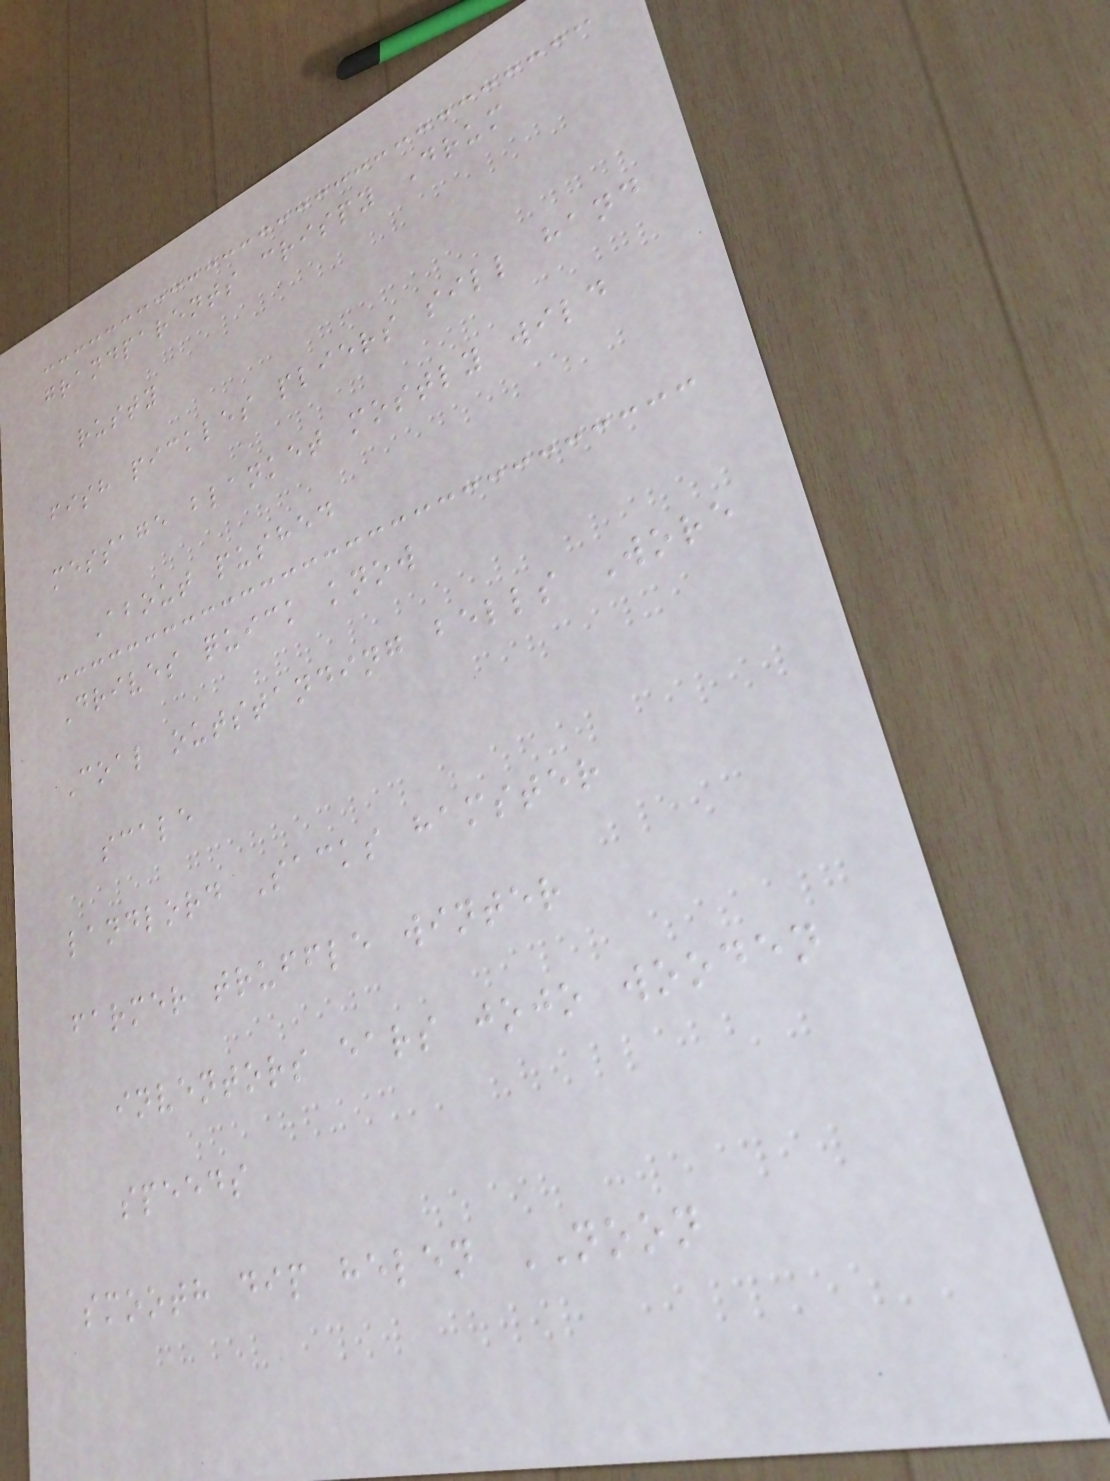grandparents crispy Drum
rusty
fish pickles pliers sill hand
message blanket mostly wild
About pushed
Drives quick know
Coal outstanding bells Wore
scale
landlord Sacks hamster
farmer truffle winter
inventors ears jojo wooden
speeds
smooth dip helen NOON
